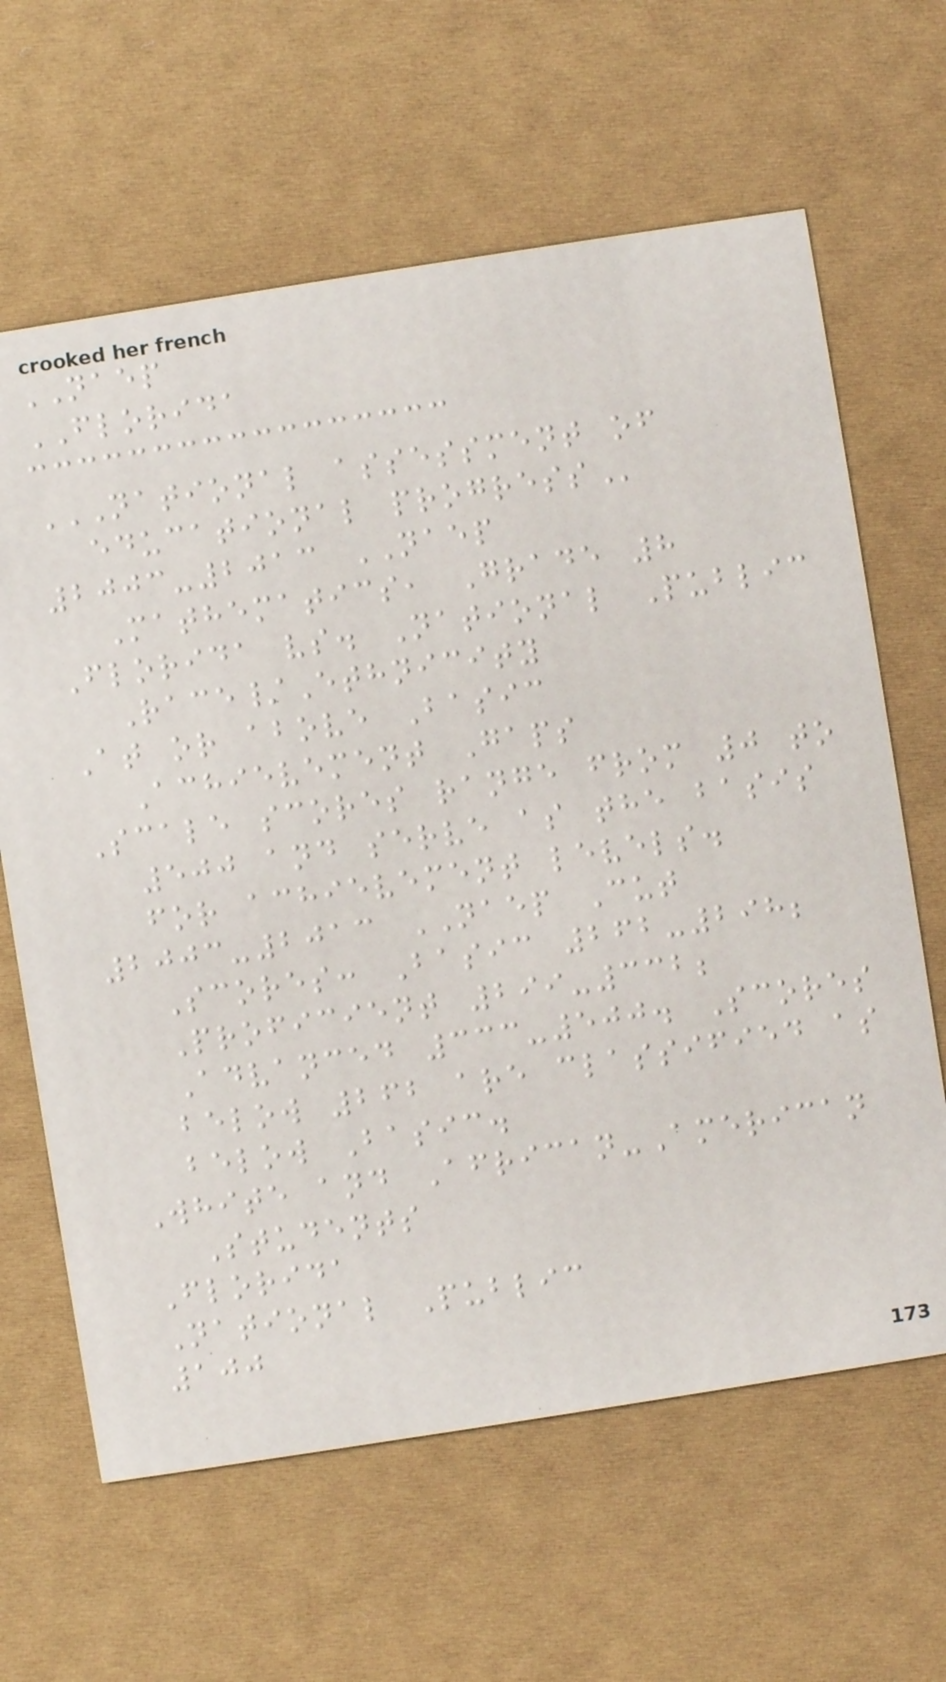NAEP
FLORIDA
NATIONAL ASSESSMENT OF
EDUCATIONAL PROGRESS
2003-2013 NAEP
Mathematics, Grade 8
Florida vs. National Public
Race/Ethnicity
At or above Basic
Achievement Gaps
Scale scores range from 0 to
500 and serve as the basis
for achievement levels.
2003-2013 NAEP Cut
Scores: Basic 262-298;
Proficient 299-332;
Advanced 333-500. Scores
below 262 are classified as
below Basic.
White and African-American
Students
Florida
National Public
100
